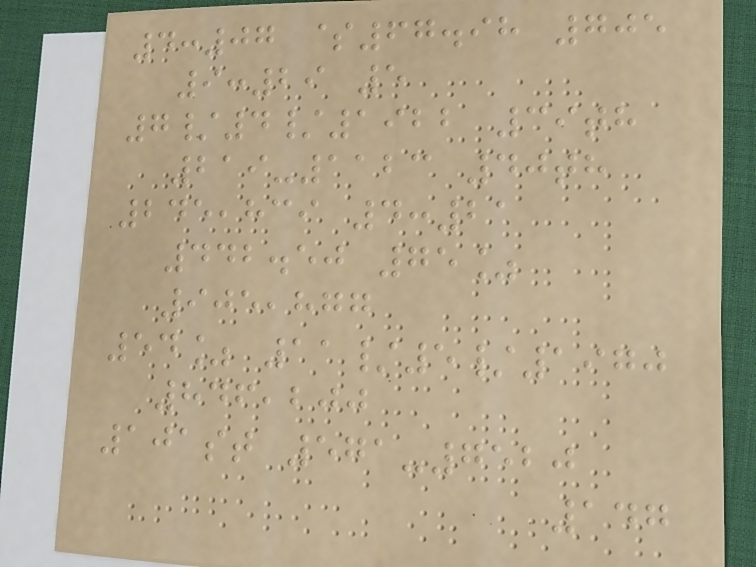4:07 $67.98 705
9:29 5
7/4/1922 39th
219-1123 40th
245,839 4:21
442.50 75%
905,877
54% 11/5/1970
846,200
101st 571-7520
147
